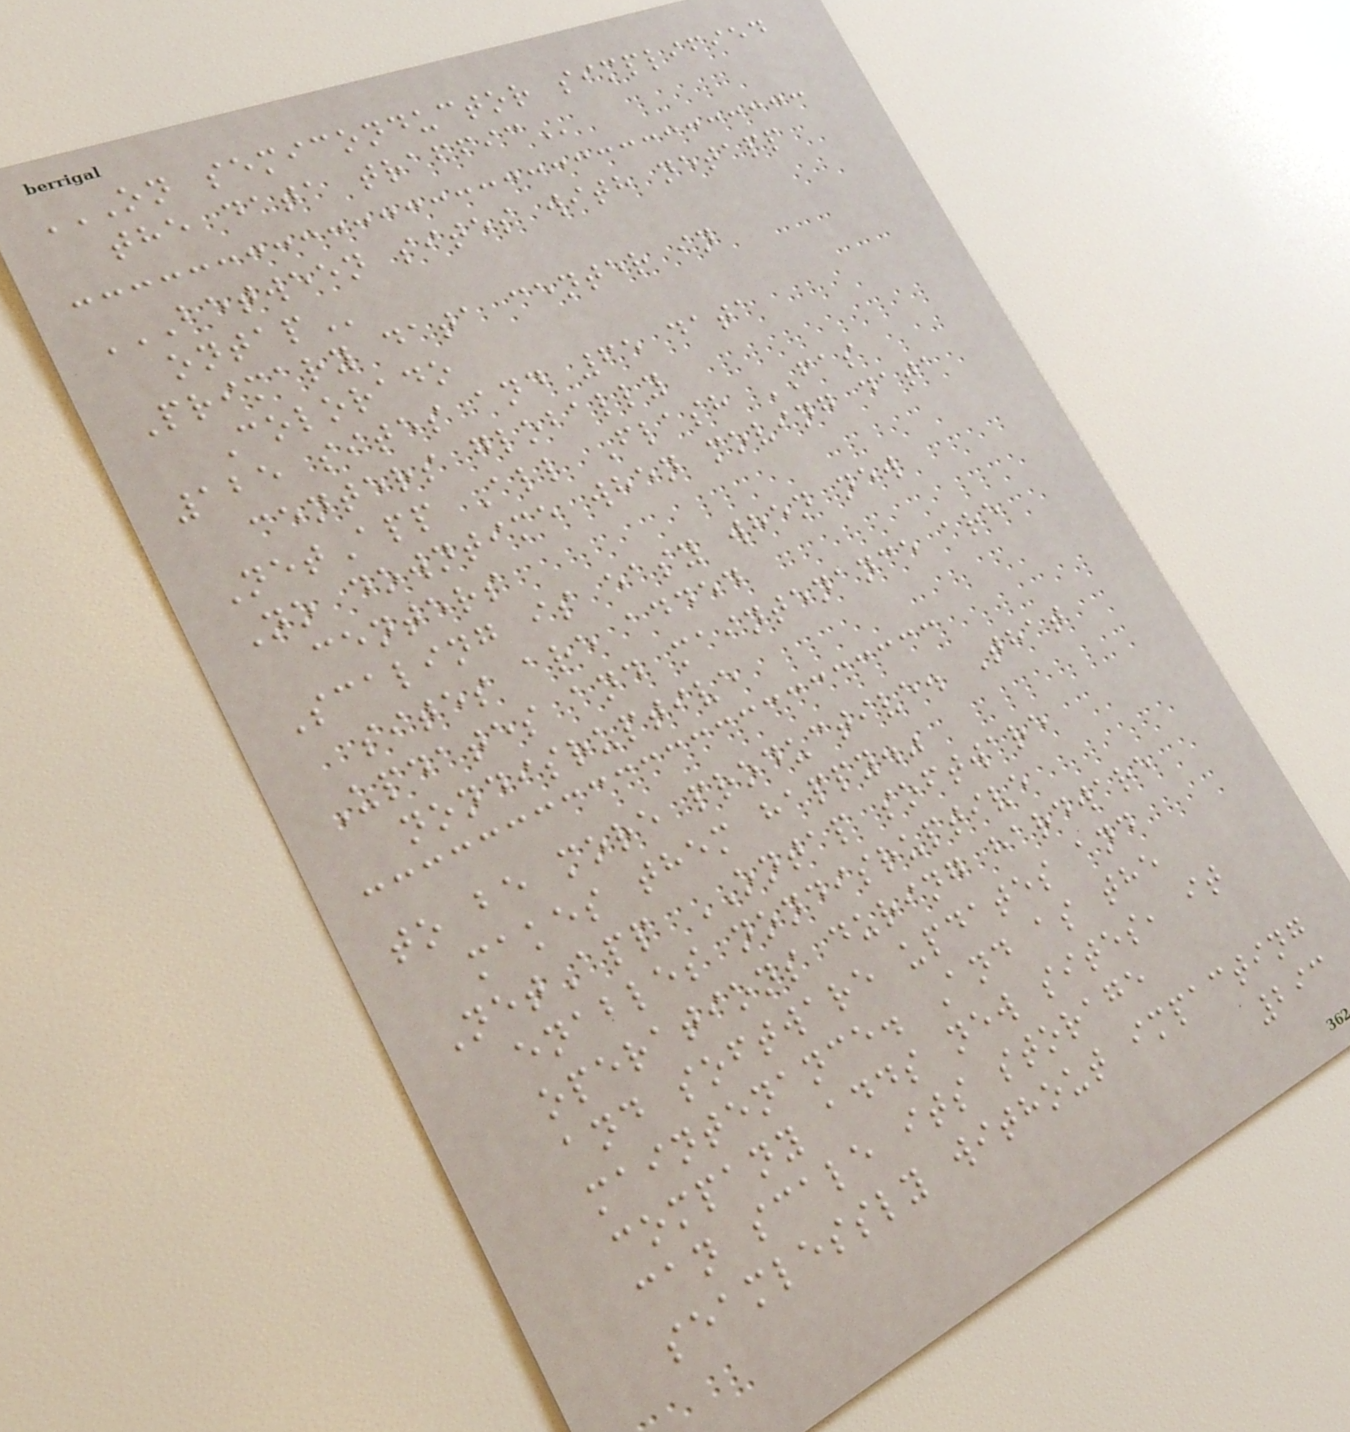ON SEMICONDUCTOR SIMPLIFIED
THE DATA TRAFFIC
BETWEEN SITES WITH NETAPP
ONTAP
Primary data center in
Colorado
125 sites and 65 data
centers globally
NetApp All Flash FAS
No downtime when moving data
centers
Scaling is easy when new
sites are added
Updates and maintenance are
nondisruptive
to be more productive. That
makes them happy."
NetApp ONTAP software
enables nondisruptive
operations during hardware
and software updates and
maintenance. And as the
company adds new sites, it
can scale its storage
seamlessly without impacting
293
